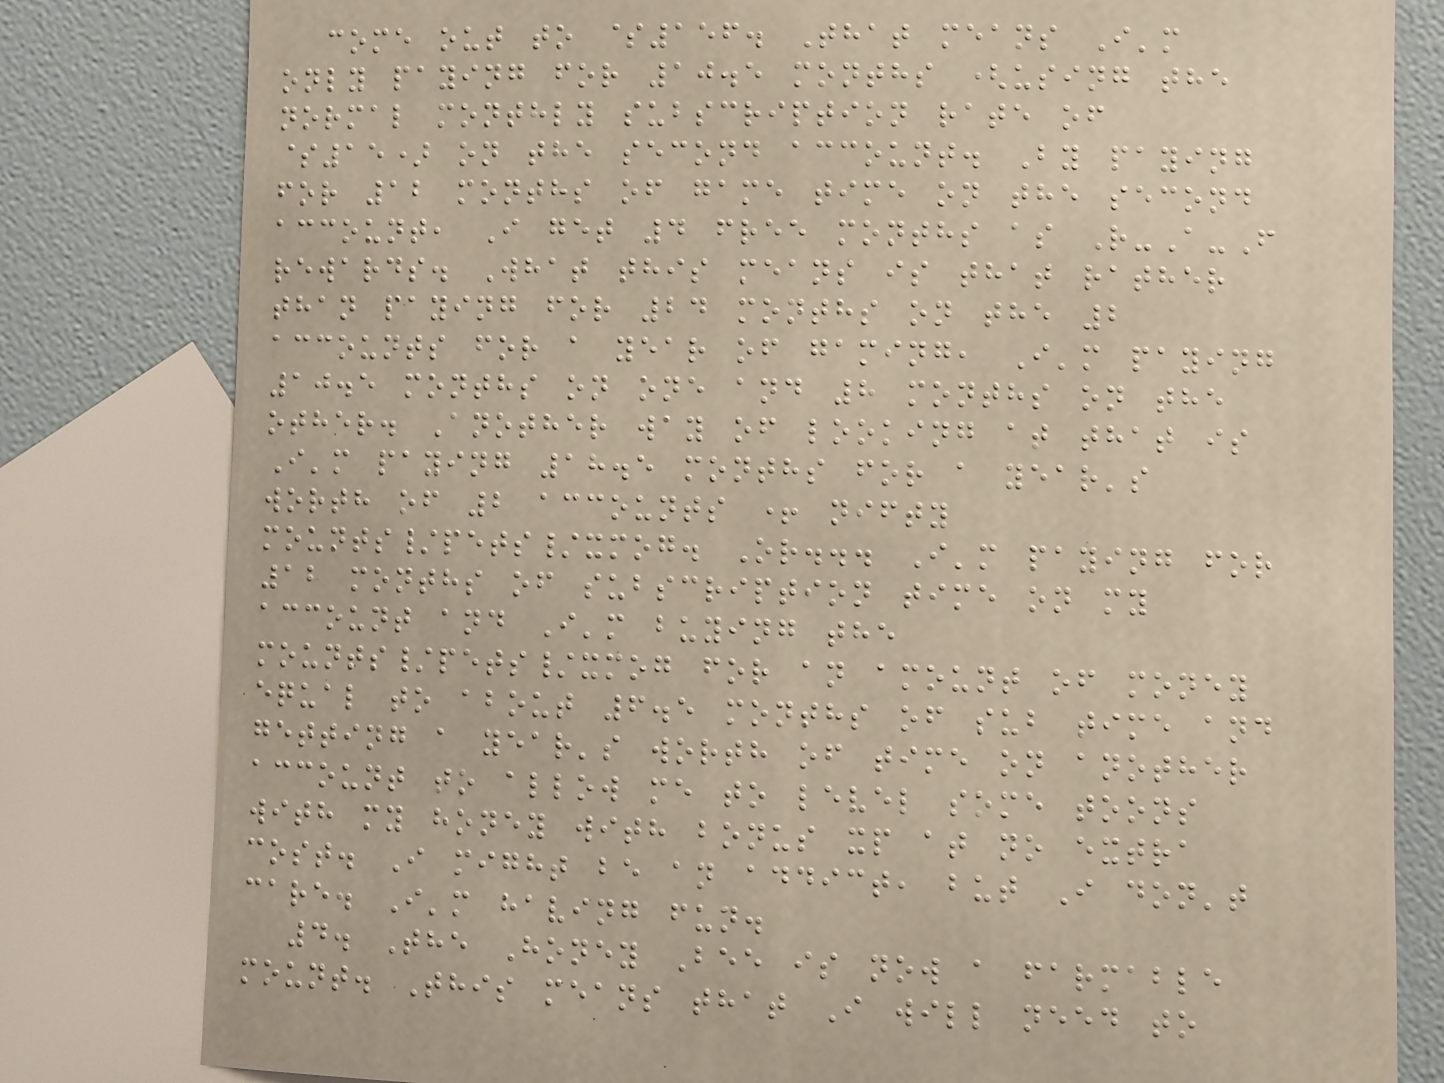come out to $156. That means I'm
only paying for 10.5 months (using the
normal monthly subscription rate of
$15) on the second account. By paying
for 12 months of game time on the second
account, I get 4 free months as R-A-F
rewards. What this means is that rather
than paying for 24 months on the 2
accounts for a year of gaming, I'm paying
10.5 months on one and 8 months on the
other. Another way of looking at that is
I'm paying 18.5 months for a year's
worth of 2 accounts + nifty
mounts/pets/xmog. Or... I'm paying for
12 months of subscription time on my
account and I'm buying the
mounts/pets/xmog for an amount of money
equal to about 6.5 months of sub time and
getting a year's worth of time on another
account to allow me to level some toons
with my honey with bonus xp at no extra
cost. I might be an addict, but I don't
care. I'm having fun.
4. The Honey Bee is now a farmable
mount. This means that I will need to
